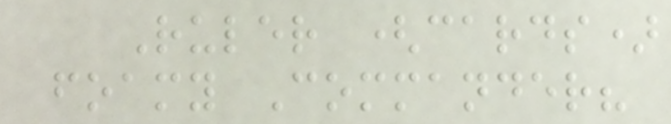Ruler (cards)
foamy Commander?
